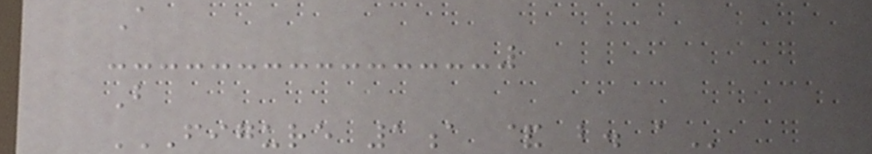A
B
FIGURE 1A & B. A
